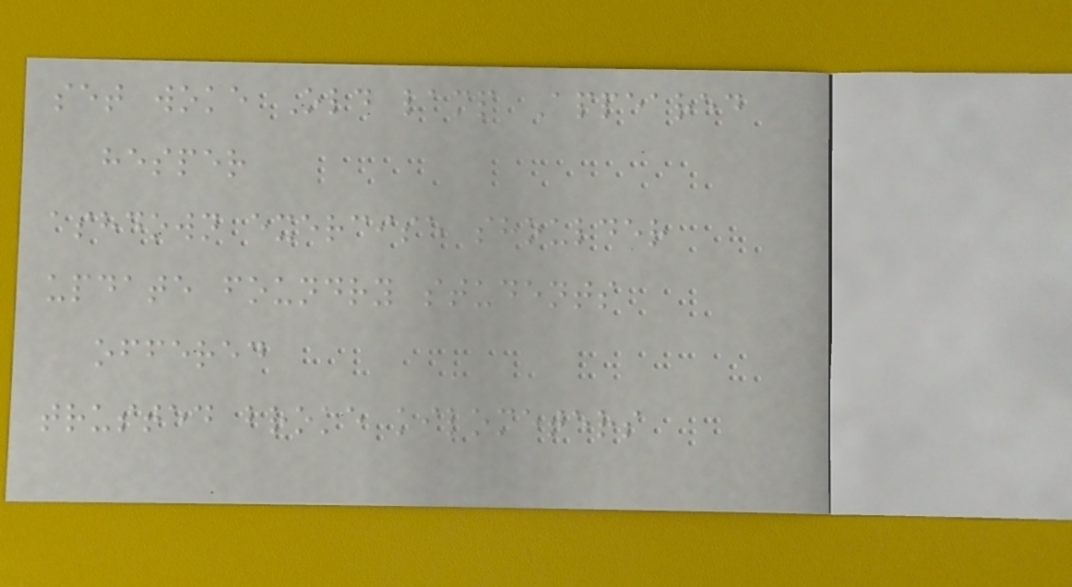set woke Old lamp Appeared
hesper
ashdown exercise shoulder
update foundry students
offered
trusted broke kilometers
